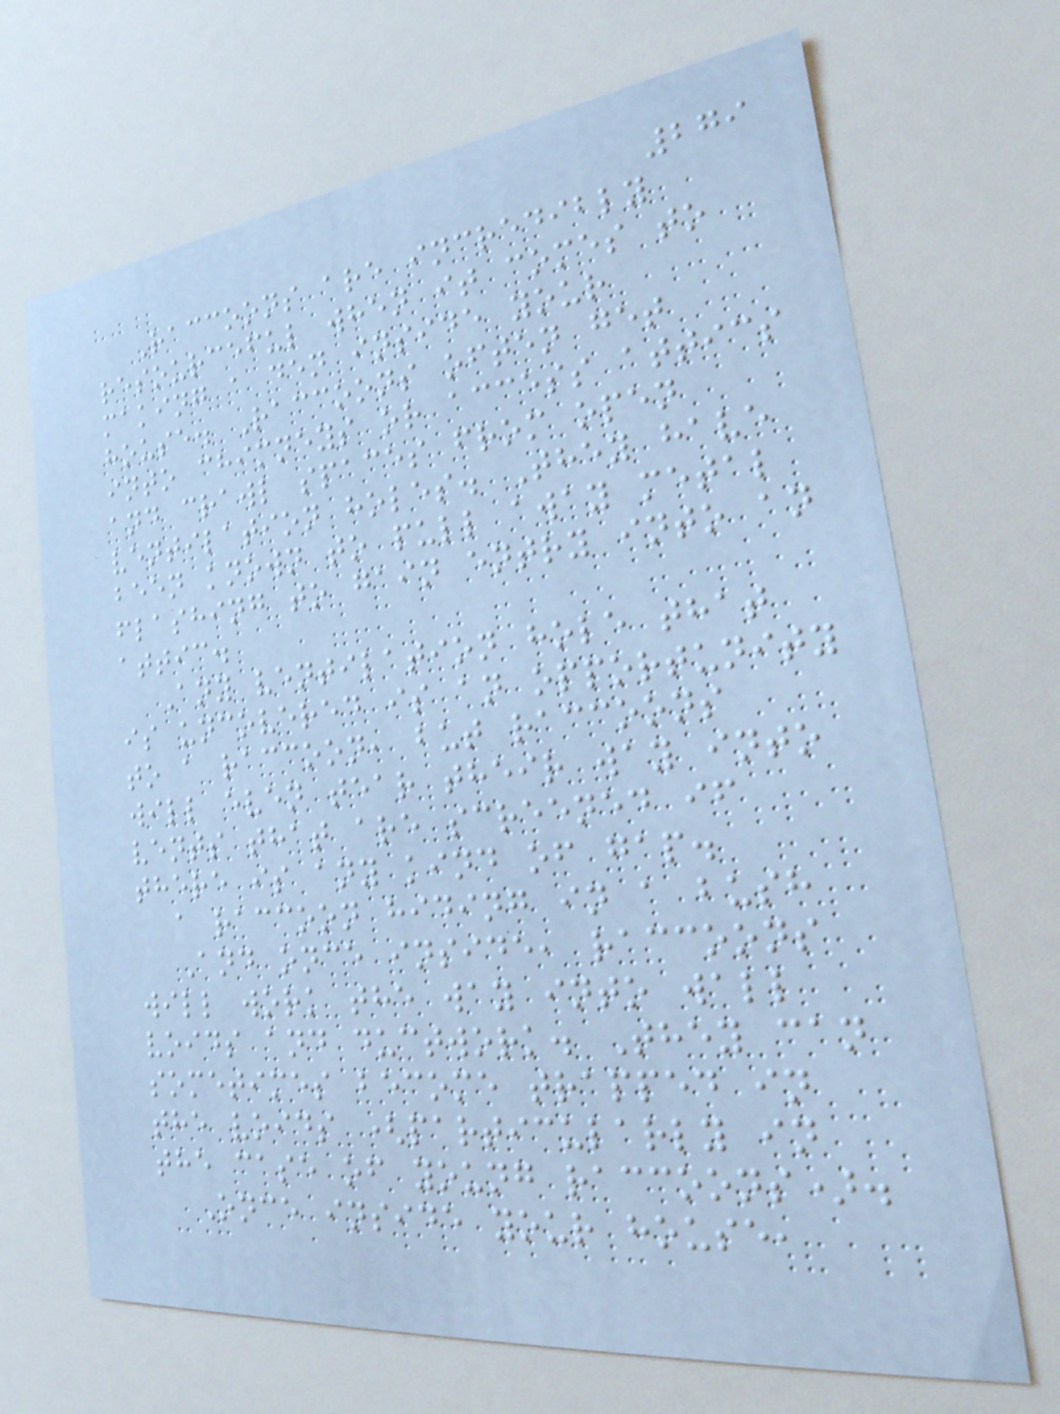279
Raccoons are incredibly
resourceful when it comes to
making a den inside your
house. Raccoons often get
into chimneys or access attics
and crawl spaces from open
ventilation holes. They have
been known to pull away metal
flashing to gain entry into an
attic.
Any ventilation hole that
is uncovered is an opportunity
to a raccoon, but raccoons
will even tear their way into
vents that are screened if
there is any kind of gap.
a raccoon hiding in a bush
And once inside, raccoons
will work the way into wall
voids and ductwork. They can
sometimes become trapped in
the voids (particularly in
the case of young raccoons).
Once inside your house,
